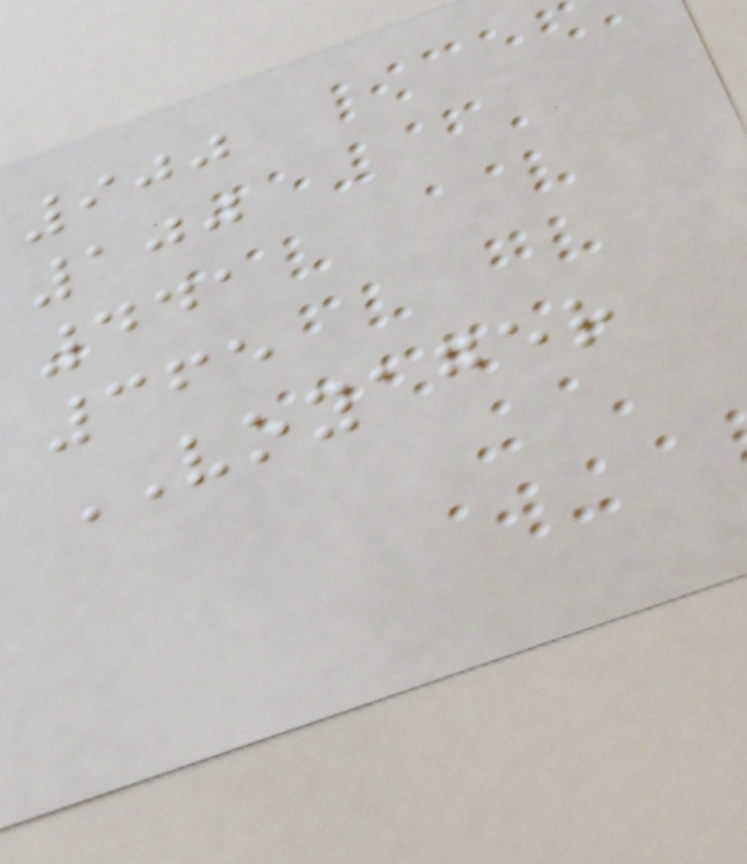900
100
441
365
VOYAGER
